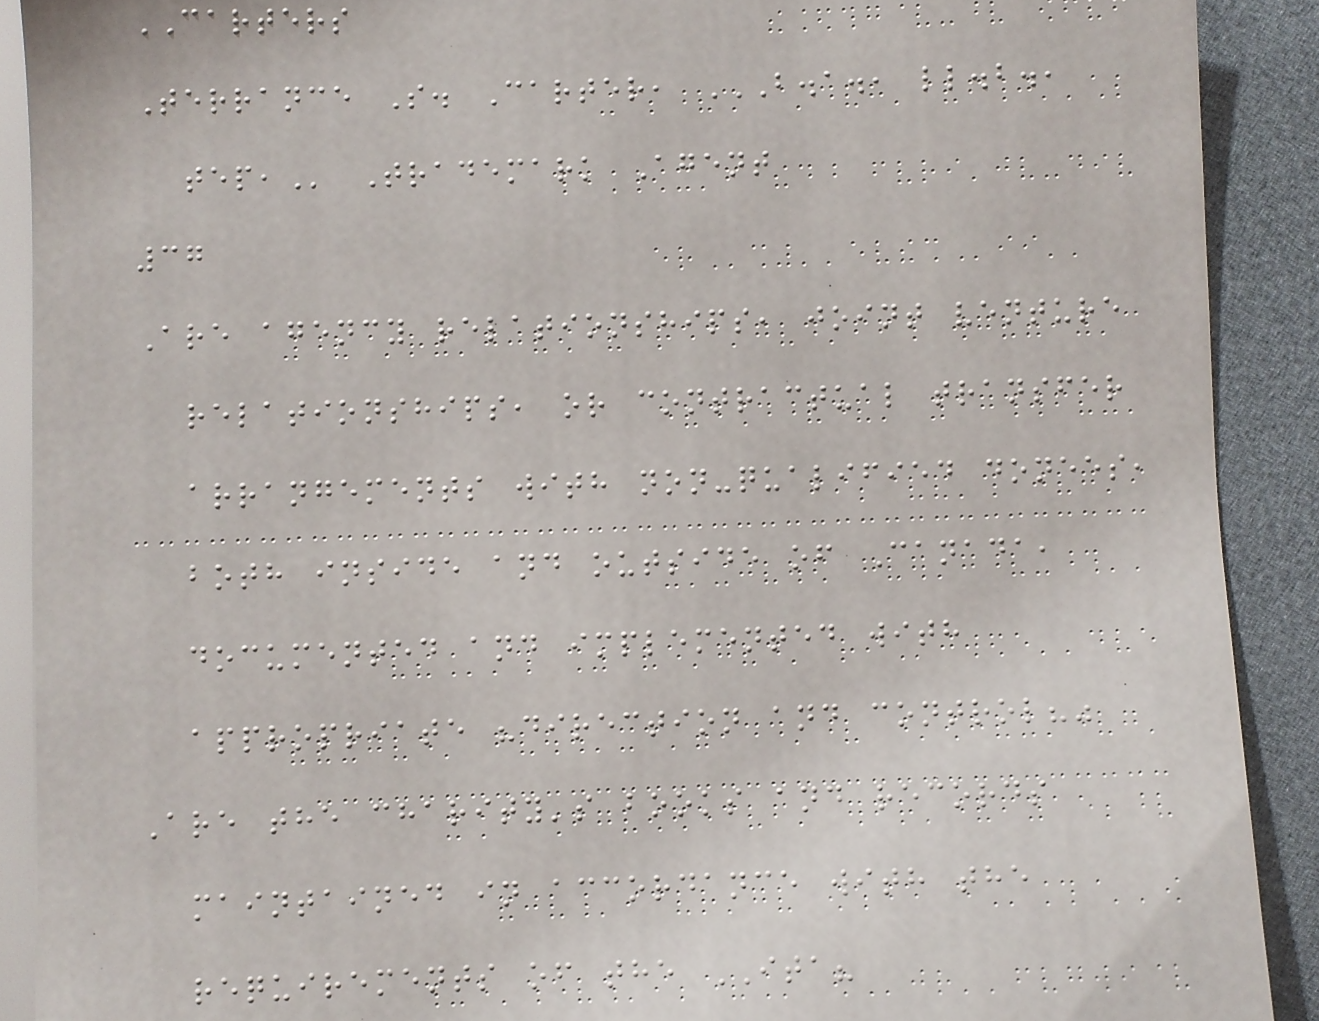CARTERS
Terrance S. Carter, B.A., LL.B.,
TEP, Trademark Agent
37
Are agency relationships, joint venture
relationships, or contractual transfer
arrangements with non-qualified donees,
both inside and outside of Canada,
documented and implemented with
appropriate "direction and control?"
Are the charity's books and records
maintained in accordance with the
requirements of the ITA?
